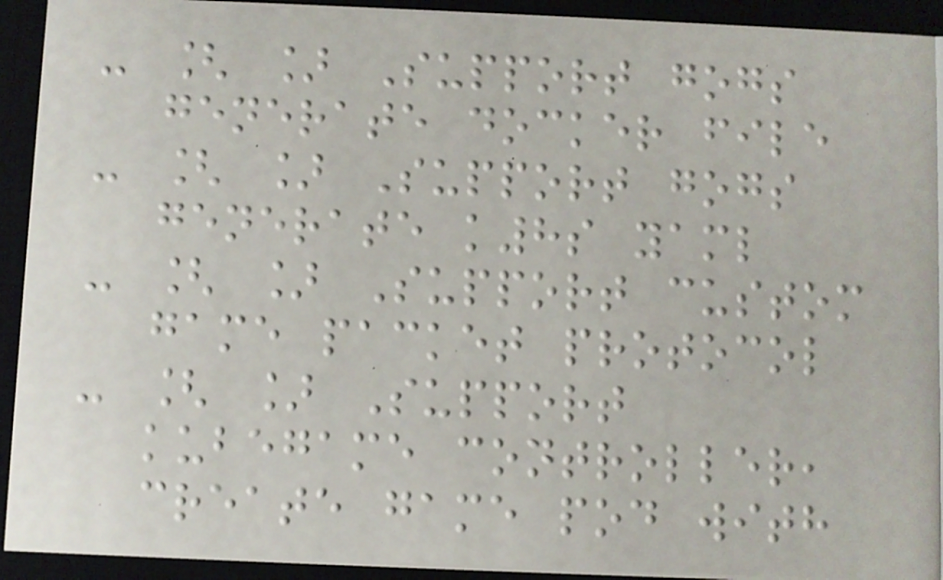- [ ] Support gogs
generate docker file
- [ ] Support gogs
generate k8s yaml
- [ ] Support custom
game packet protocol
- [ ] Support
kubegame controller,
create game pod with
